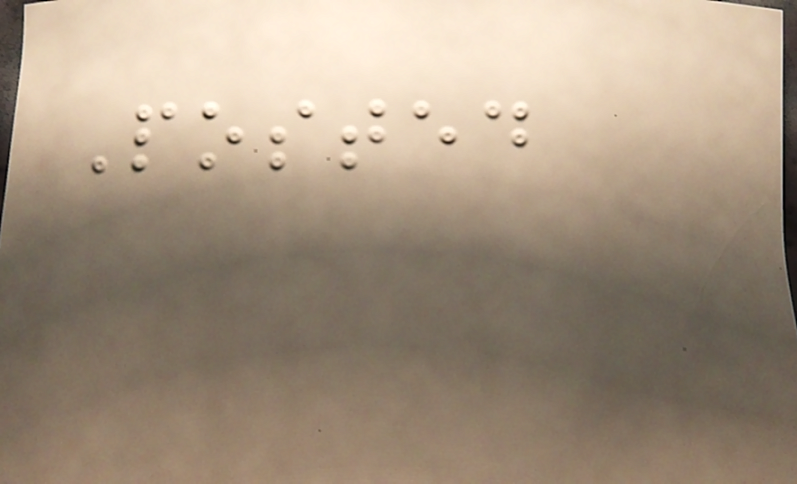Posted
